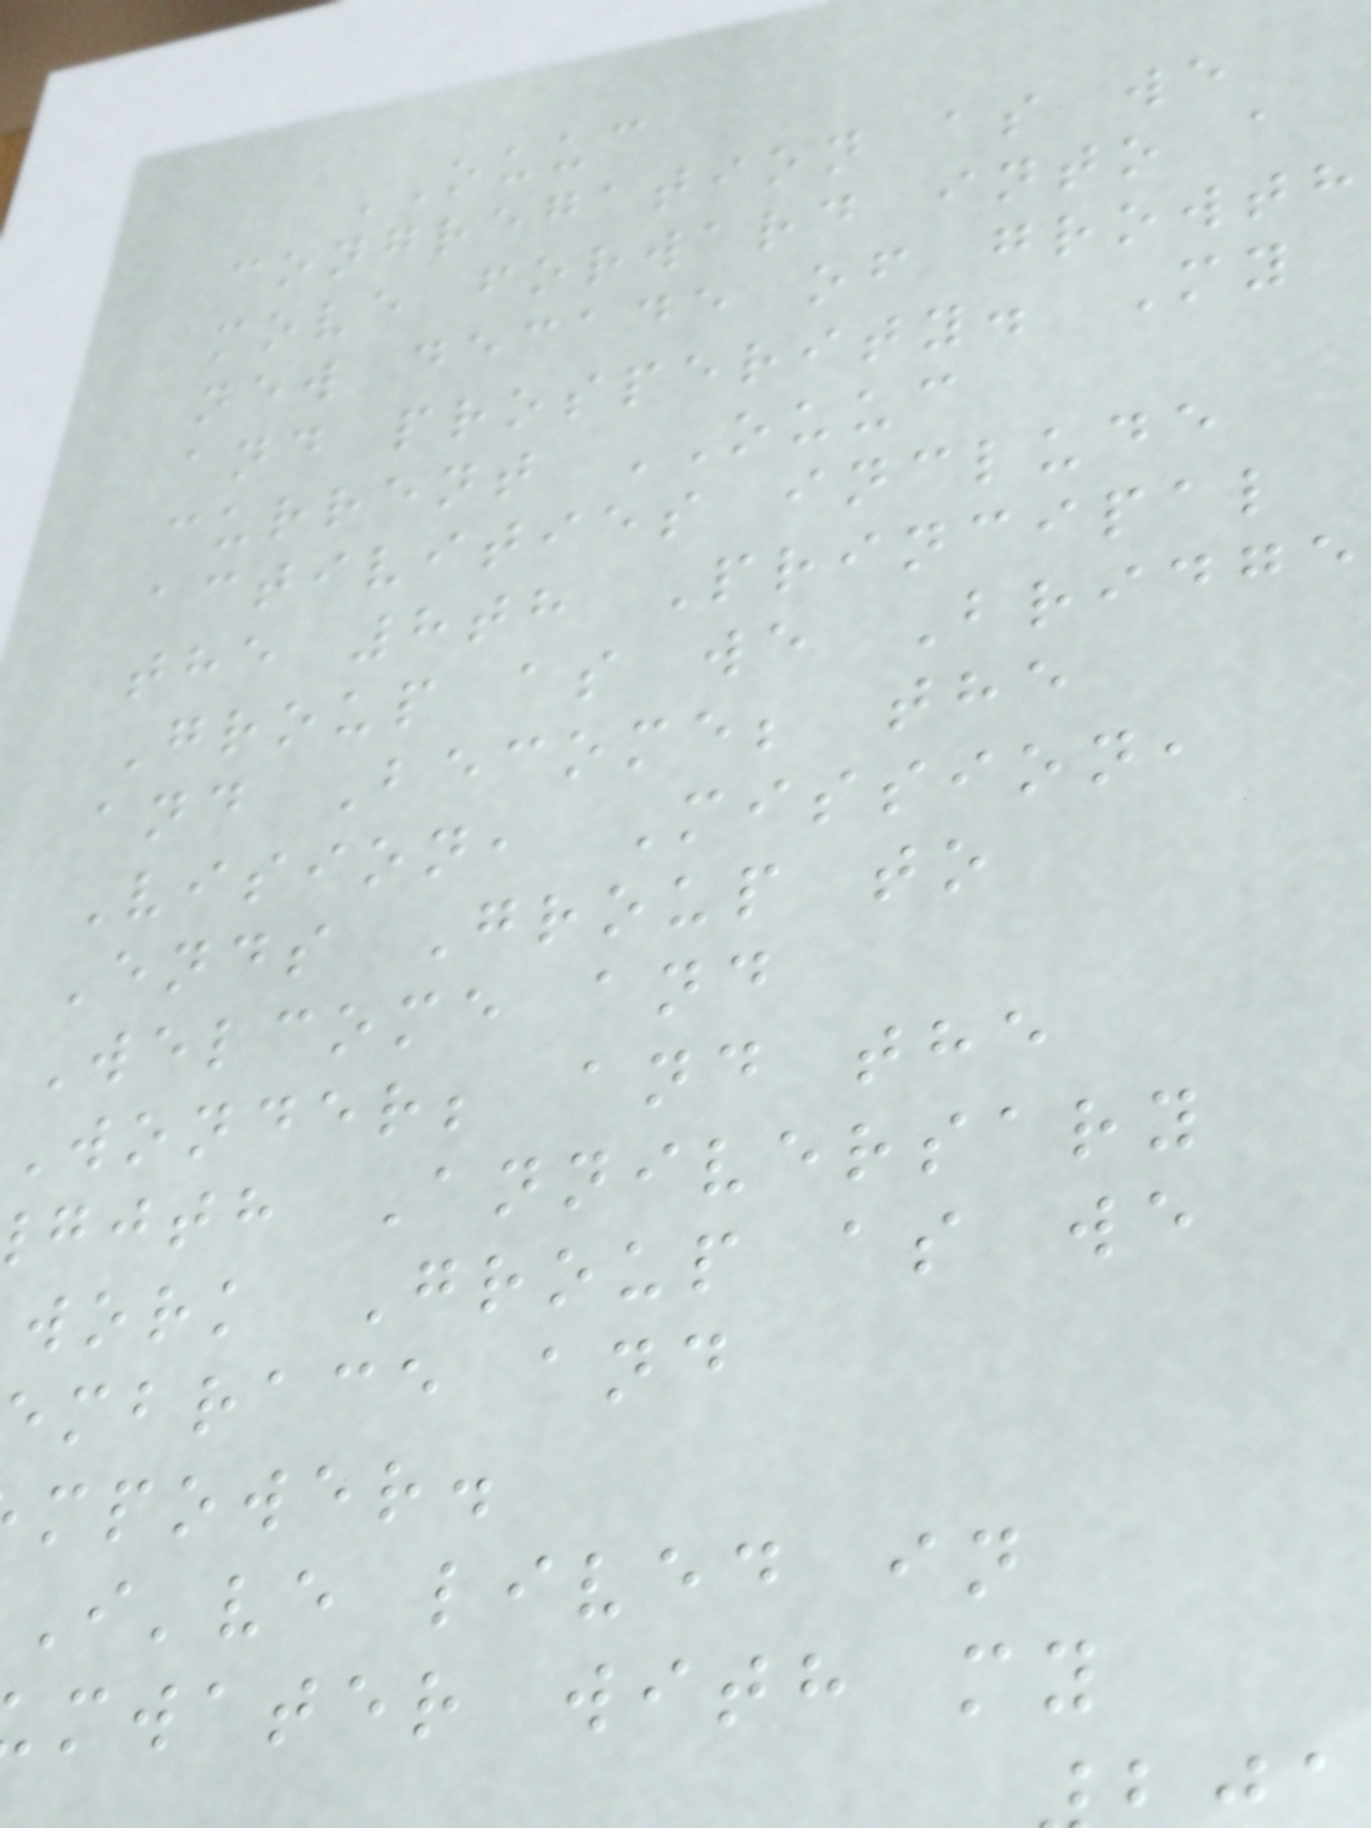OUUC
congregation as we
move forward into a
new decade of growth
and prosperity. My
current OUUC
activities include
the 8th Principal
Group as we Bridge
and Become; the
Vision, Mission,
Ends Group to
Welcome and
Wonder; and the
gjth Anniversary
work Group as we
mbrace and
mpower.
I've lived in
mwater with my
